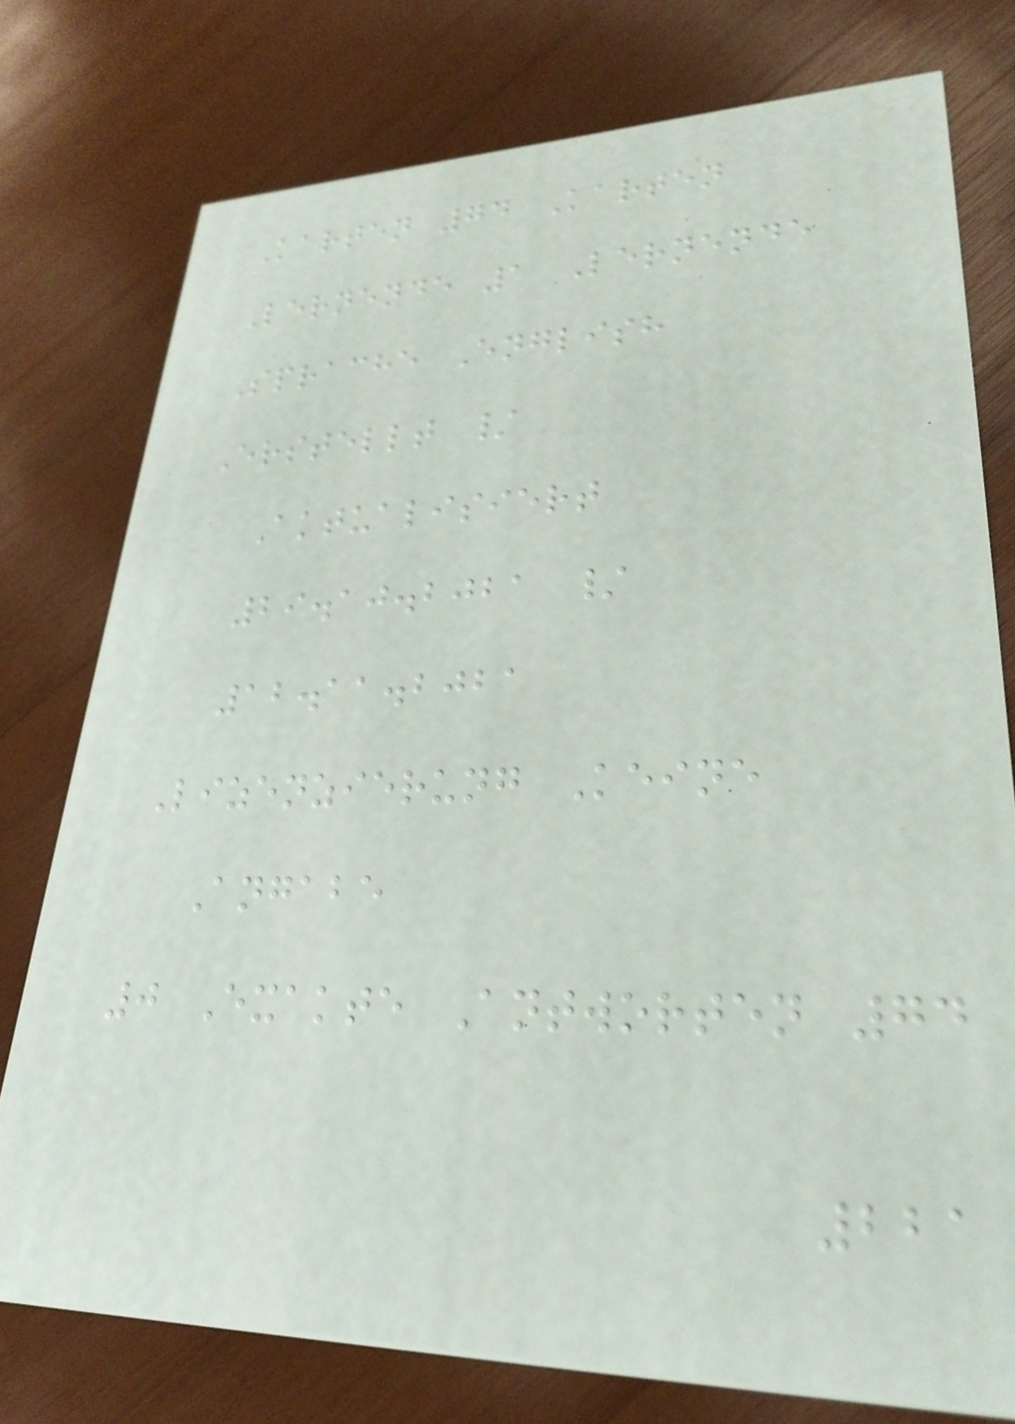Karten 74 Karten
Lernende 1 Lernende
Sprache English
Erstellt /
Aktualisiert
29.10.2021 /
12.11.2021
Lizenzierung Keine
Angabe
0 Exakte Antworten 74
221
